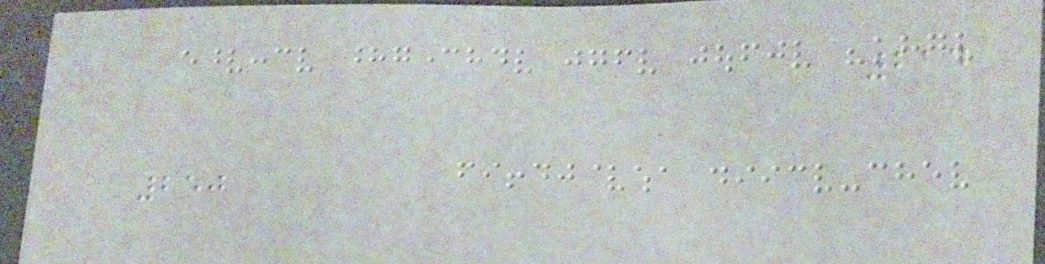214
250
